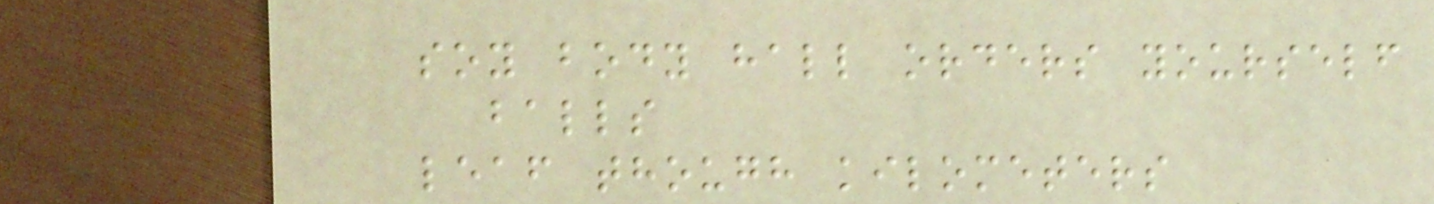soy body hall orders yourself
balls
leaf though kilometers
